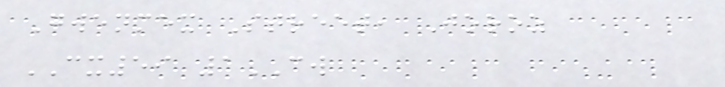Gwenmex Street, Joroz
CX59 1CW
